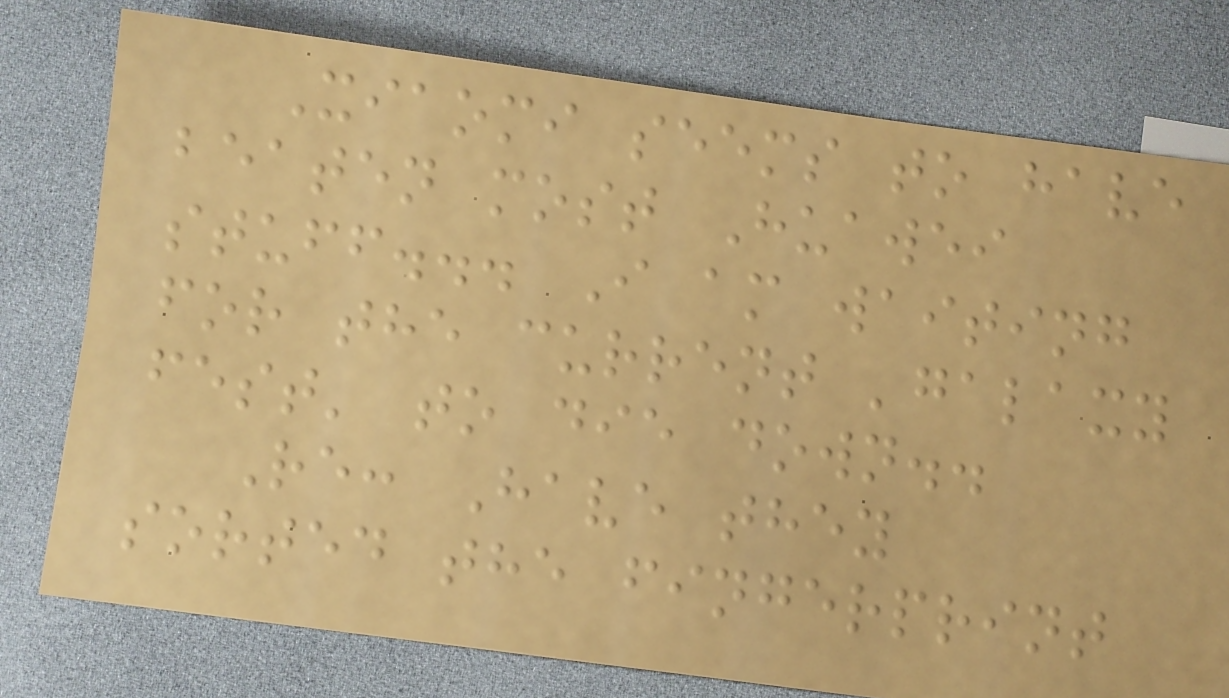Xiaomi seems to have
beaten most Huawei
stuff... I am waiting
for the current 'galaxy
fest' to die down..
Re: Have they
sorted the fingerprint
